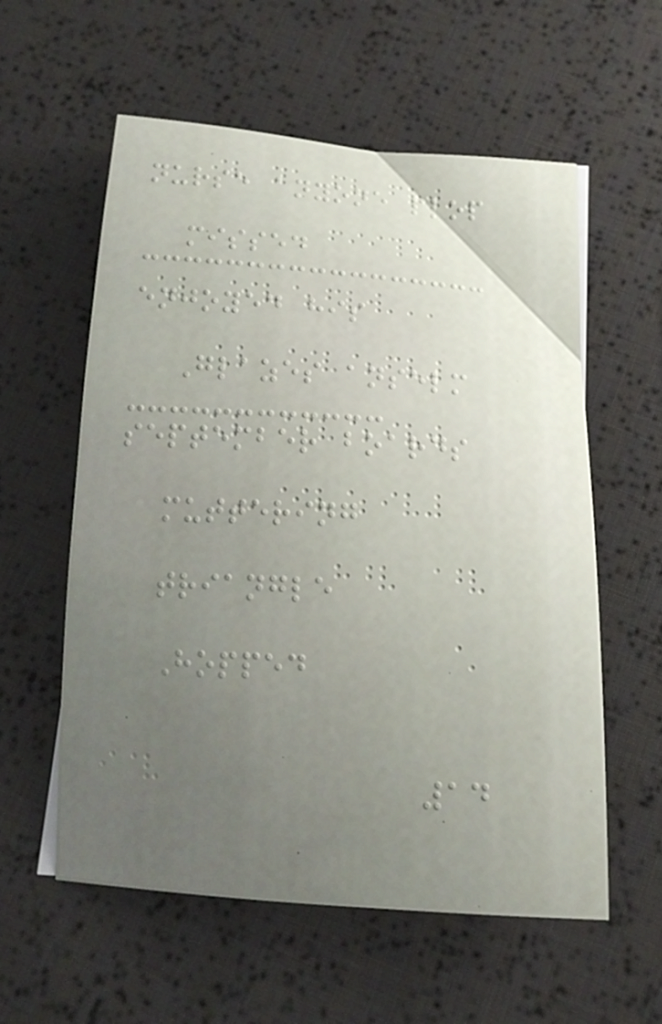nurse anyone plop
missed
enjoyed his
Glazes anselm
september boards
muttering
triangle
Hopped
14
